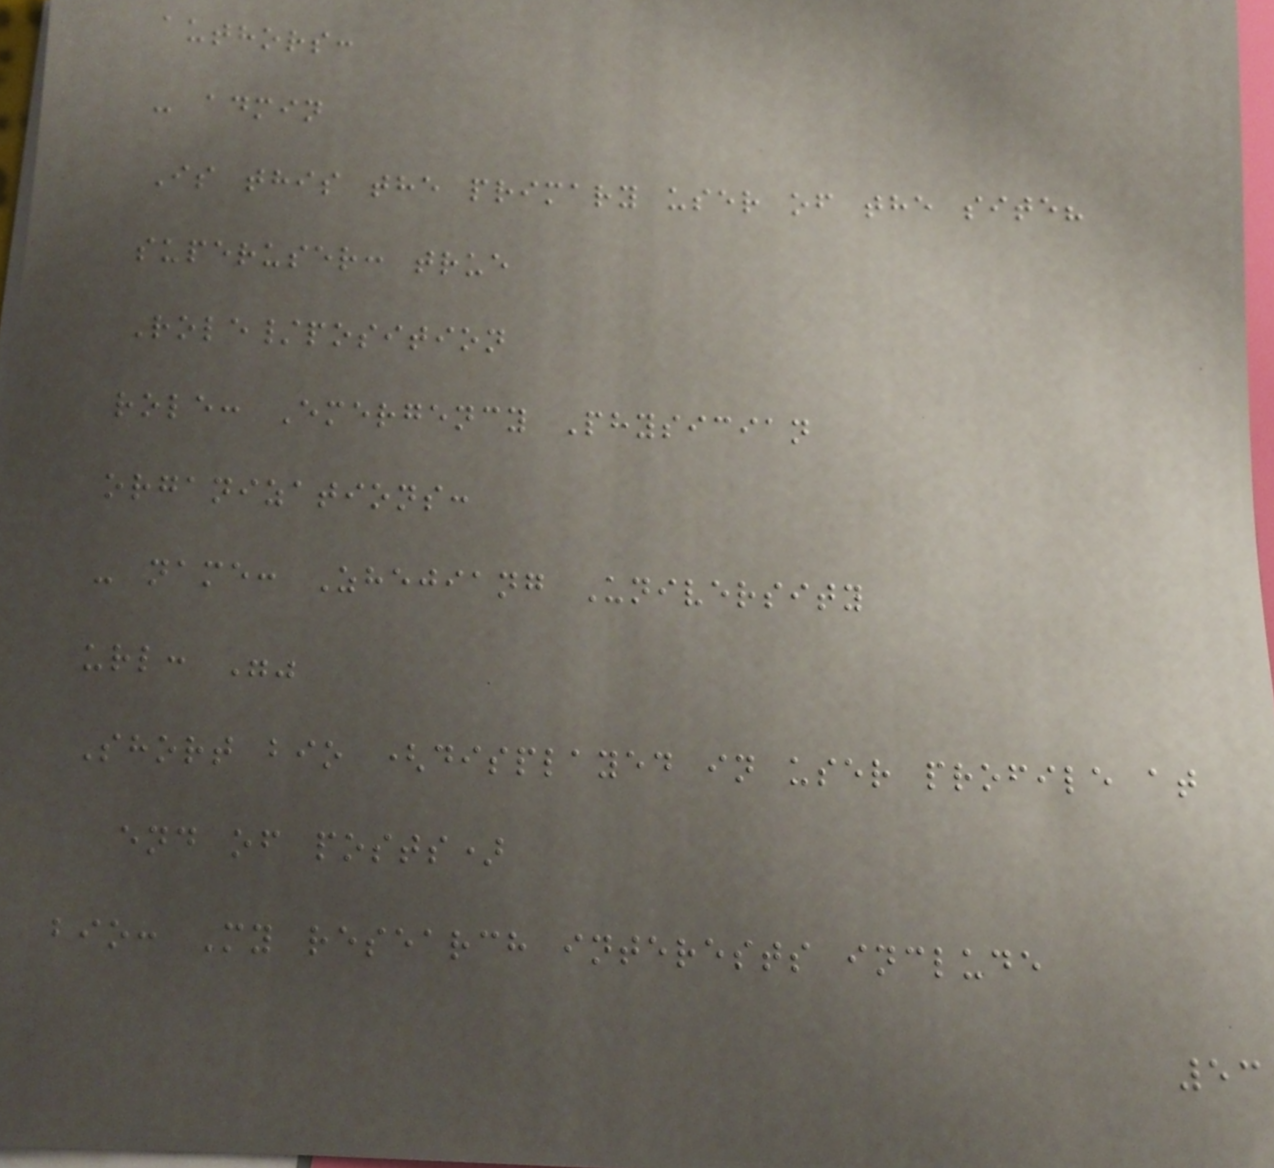authors:
- admin
Is this the primary user of the site?
superuser: true
Role/position
role: Emergency Physician
organizations:
- name: Zhejiang University
url: ""
Short bio (displayed in user profile at
end of posts)
bio: My research interests include
53
